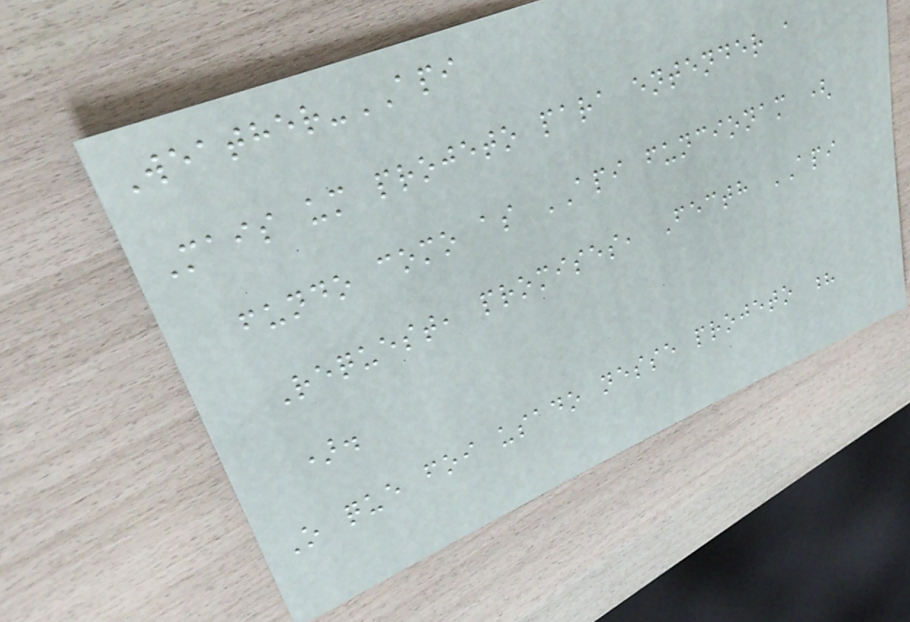Weather-API
Mais um projeto para entender a
fundo como as API funcionam (
Request, promises, Fecth API
).
O que foi usado nesse projeto ?
